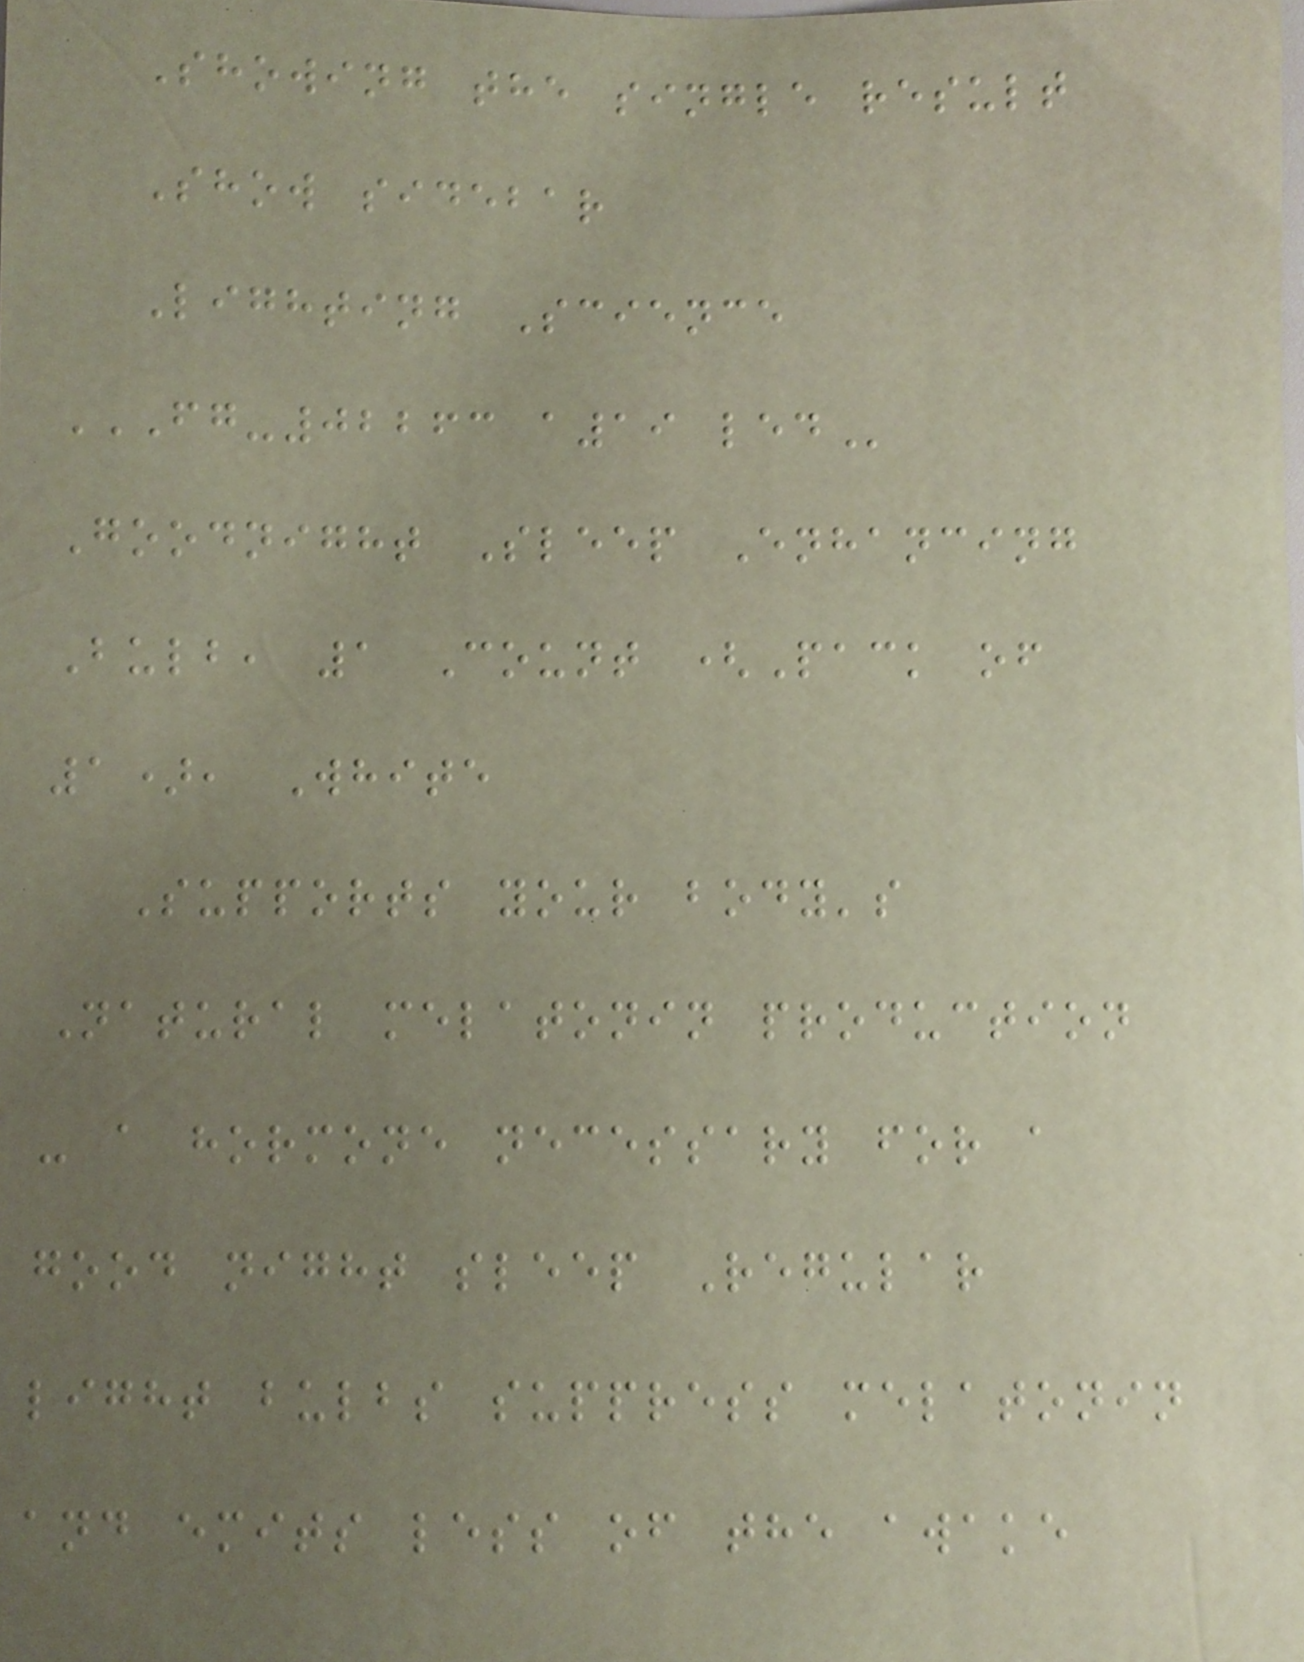Showing the single result
Show sidebar
Lighting Science
FG-02263 A19 LED
Goodnight Sleep Enhancing
Bulb, 1 Count (Pack of
1), White
Supports your body's
Natural melatonin production
- a hormone necessary for a
good night sleep Regular
light bulbs suppress melatonin
and emits less of the awake
